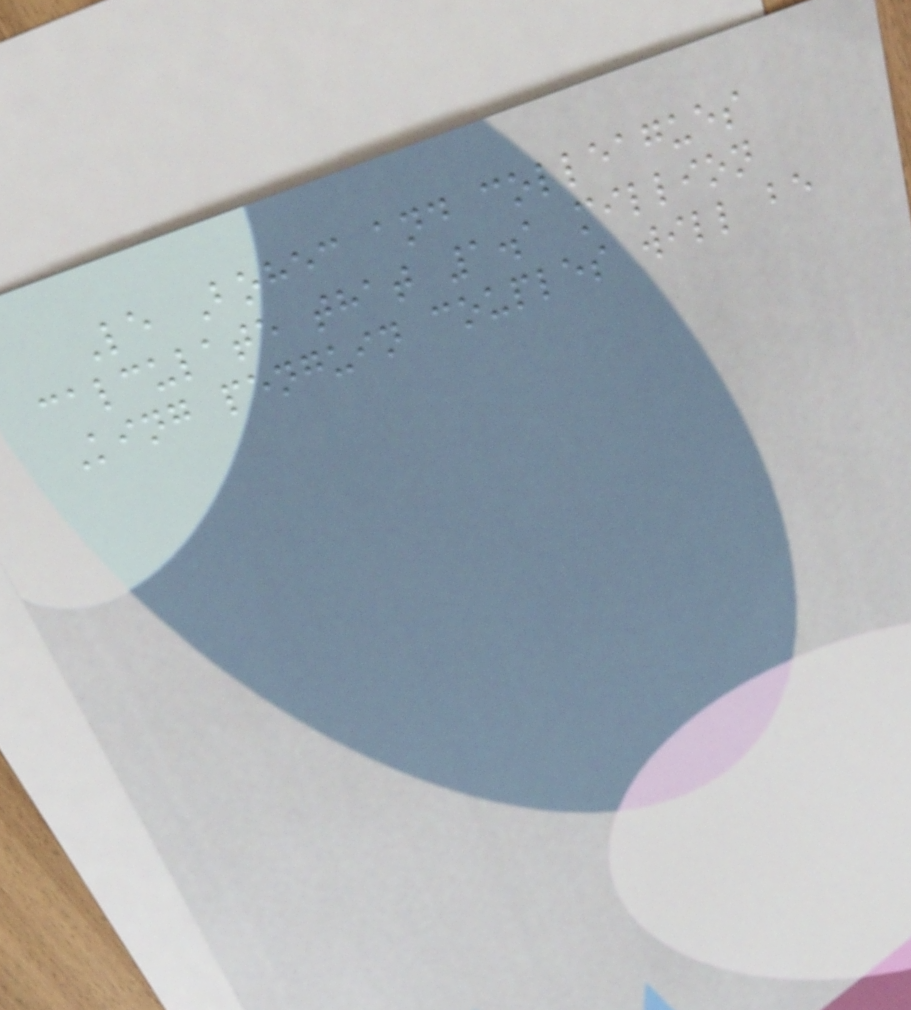Le Bohec and colleagues
calculate that 1.1 million
King penguin couples will be
